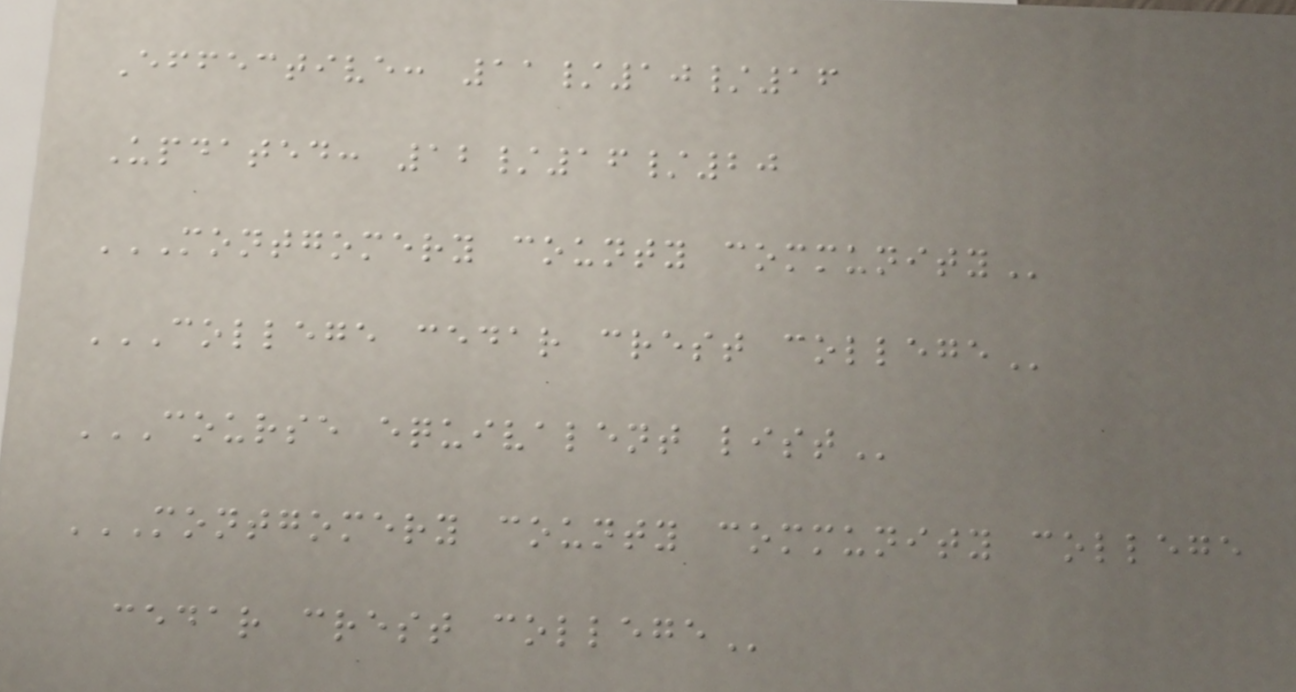Effective: 11/10/16
Updated: 12/16/20
MONTGOMERY COUNTY COMMUNITY
COLLEGE CEDAR CREST COLLEGE
COURSE EQUIVALENT LIST
MONTGOMERY COUNTY COMMUNITY COLLEGE
CEDAR CREST COLLEGE
